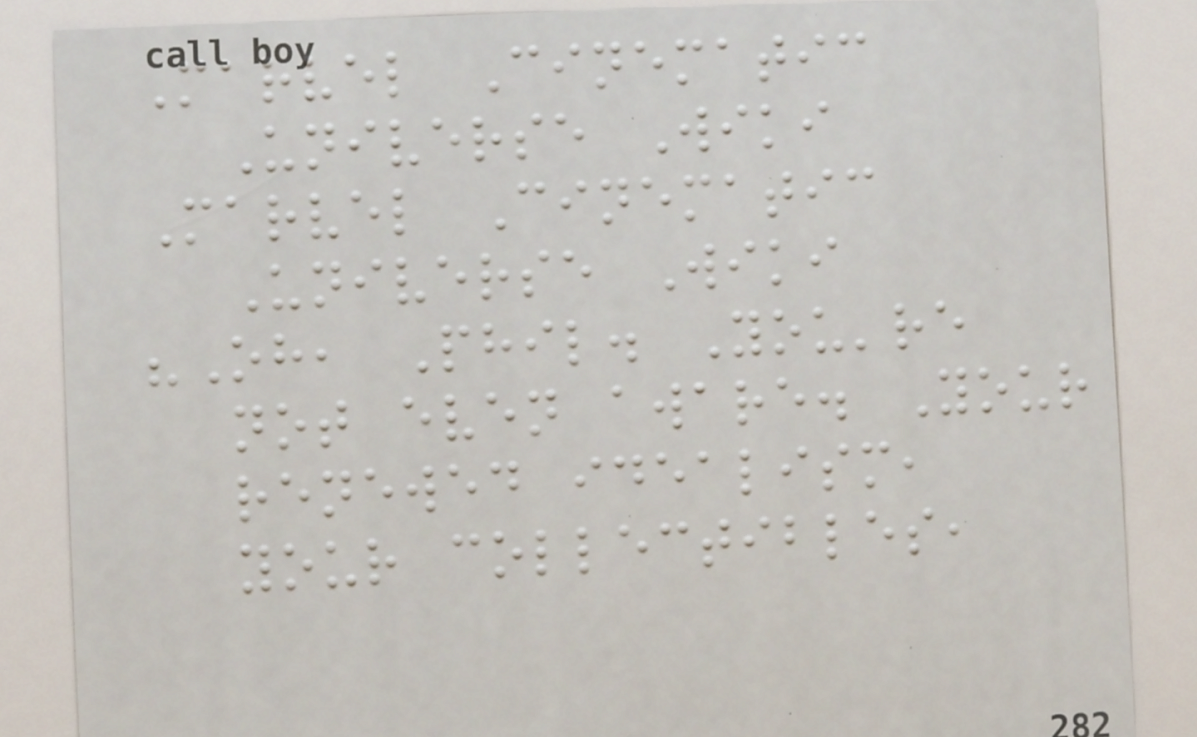Marvel Cinematic
Universe Wiki
Marvel Cinematic
Universe Wiki
"Oh, Phil. You're
not even aware. Your
renewed idealism,
your collectibles,
